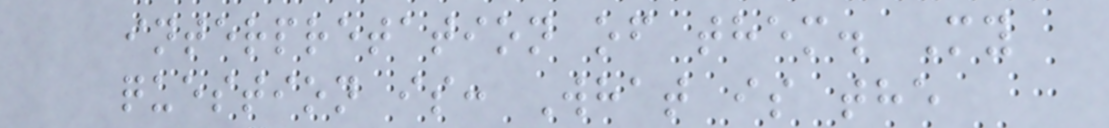interpretation of them. My
question is: What is the
